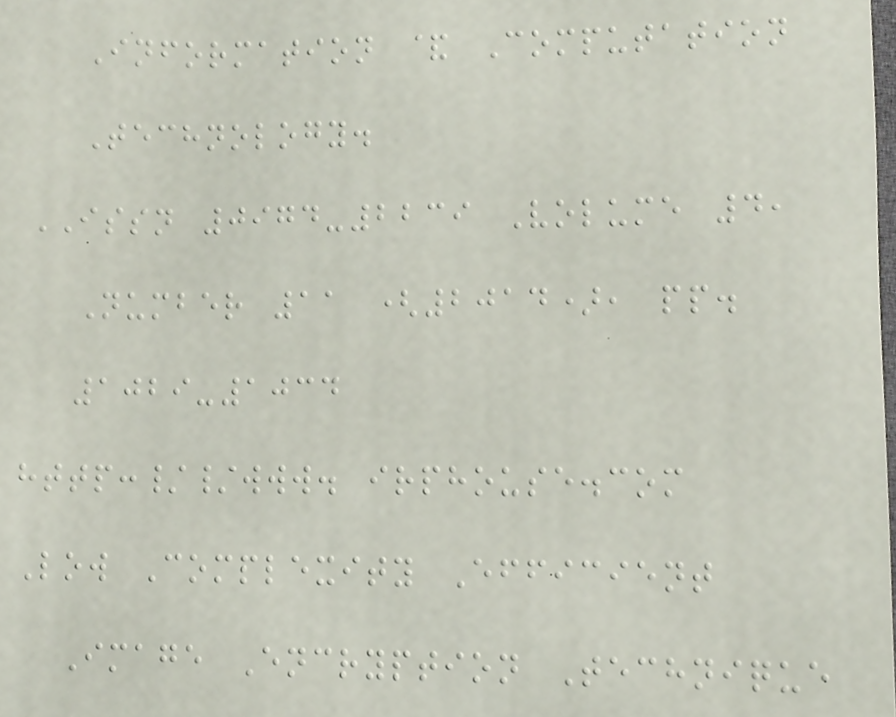Information & Computation
Technology.
ISSN 0974-2239 Volume 4,
Number 11 (2014), pp.
1029-1034
http://www. irphouse.com
Low Complexity Efficient
Image Encryption Technique
